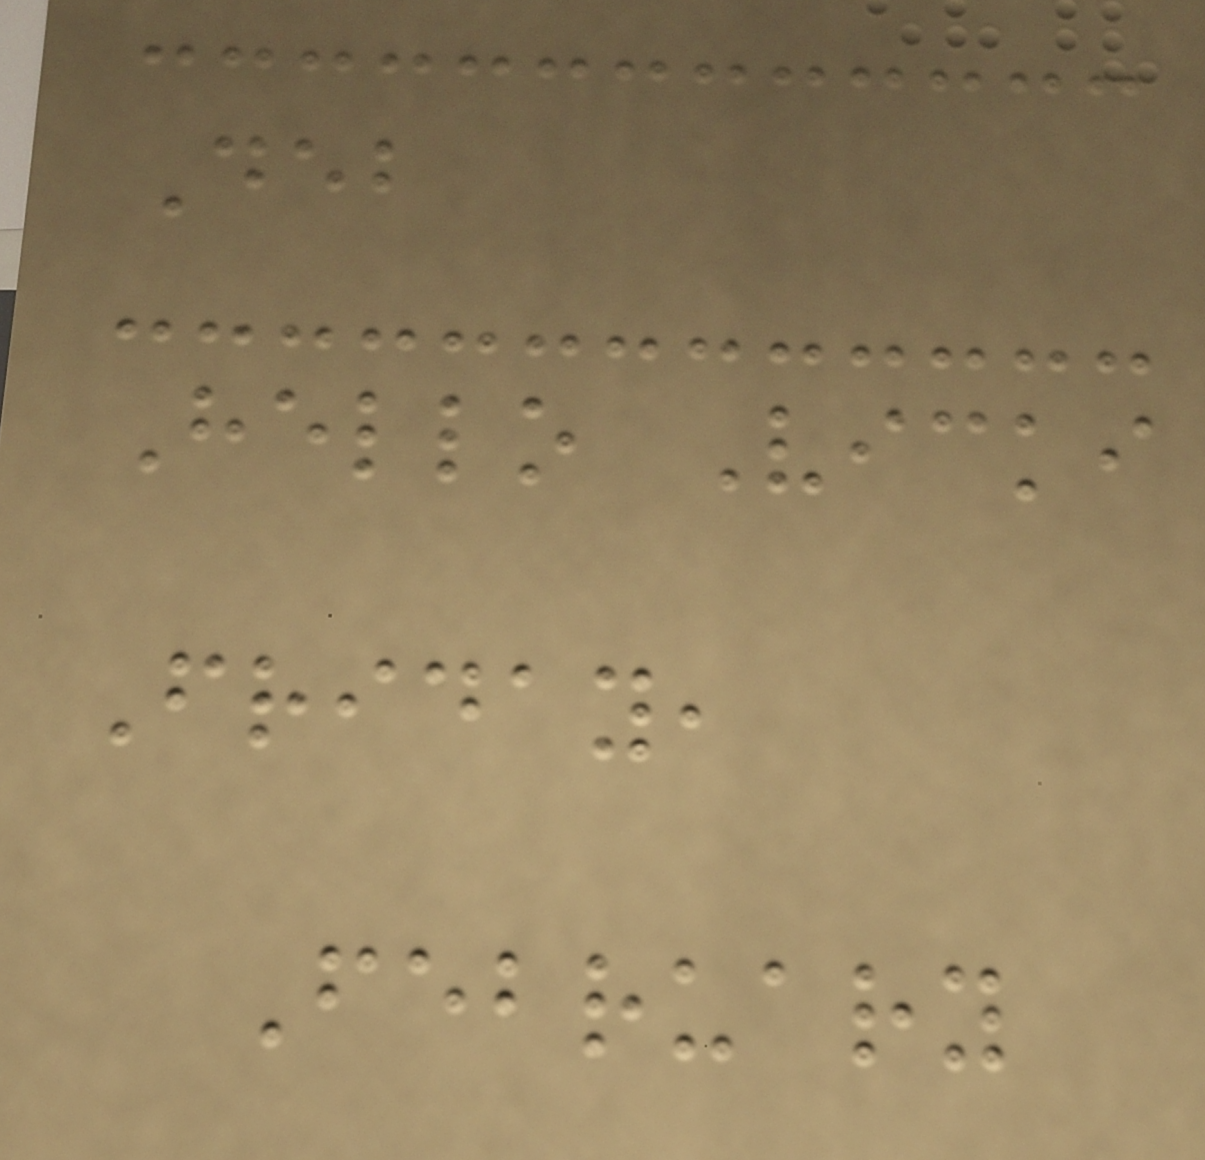Deb
Hello Vicki
Friday,
February
